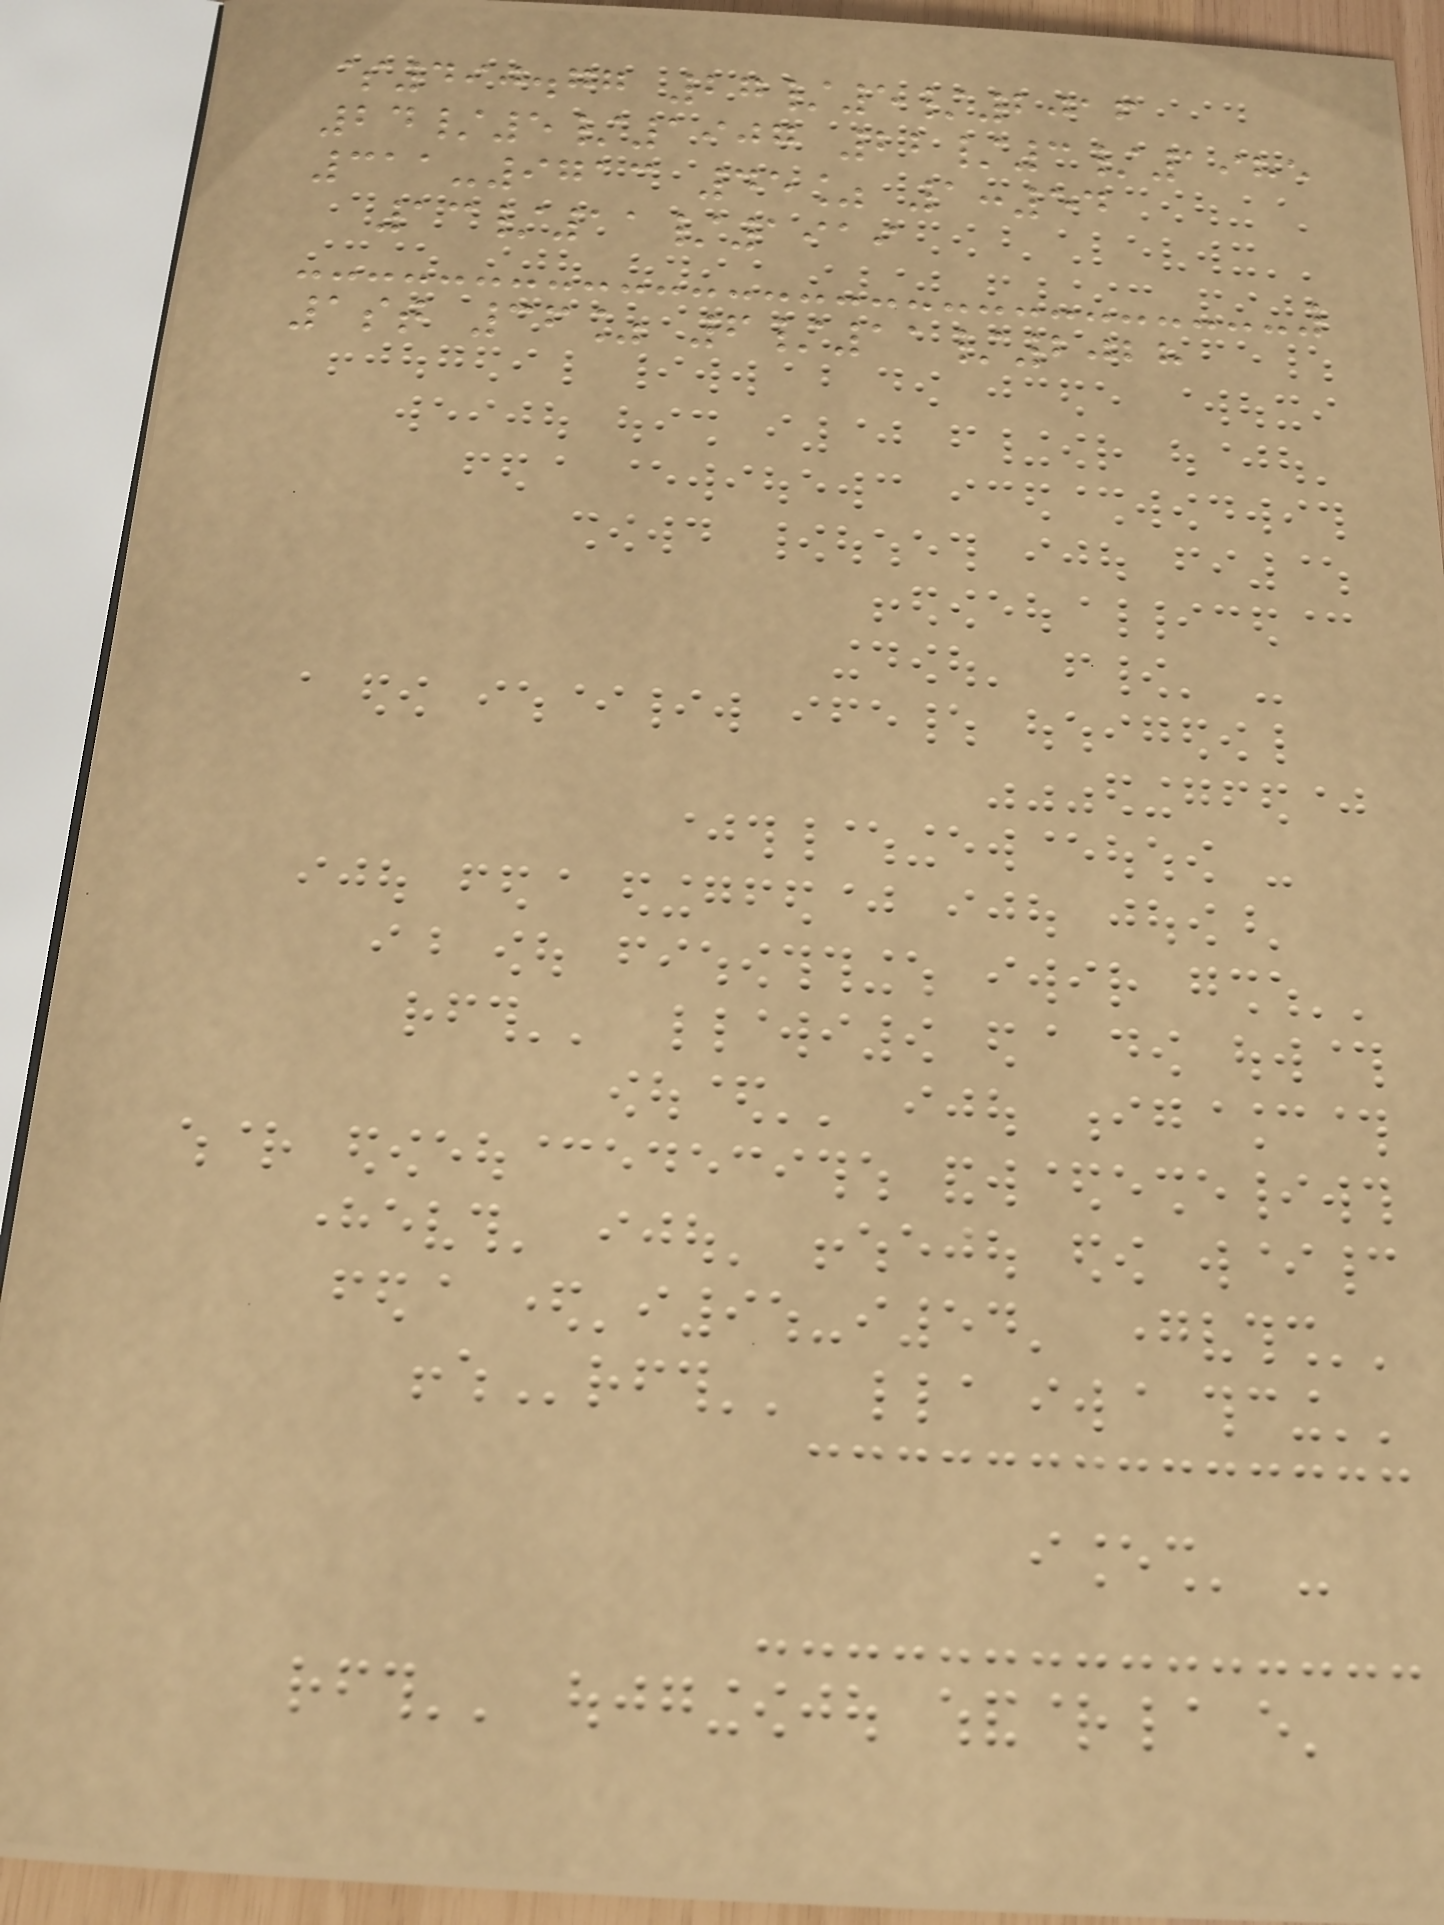$490.77 27/5/2016
24/5/1907 22/3/1985
311-9713 45% 1:54
13/11/1919
1st 36% 6/11/2028
